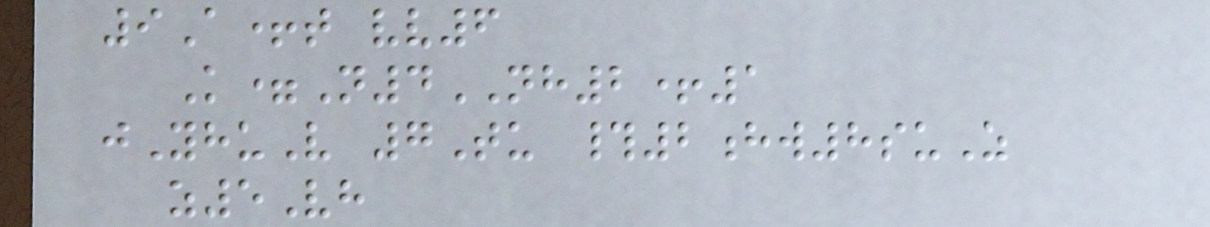9A+t vv6
K=N4NH2+1
jYhuV 7Tu #2hw8suZ
z5Vh
